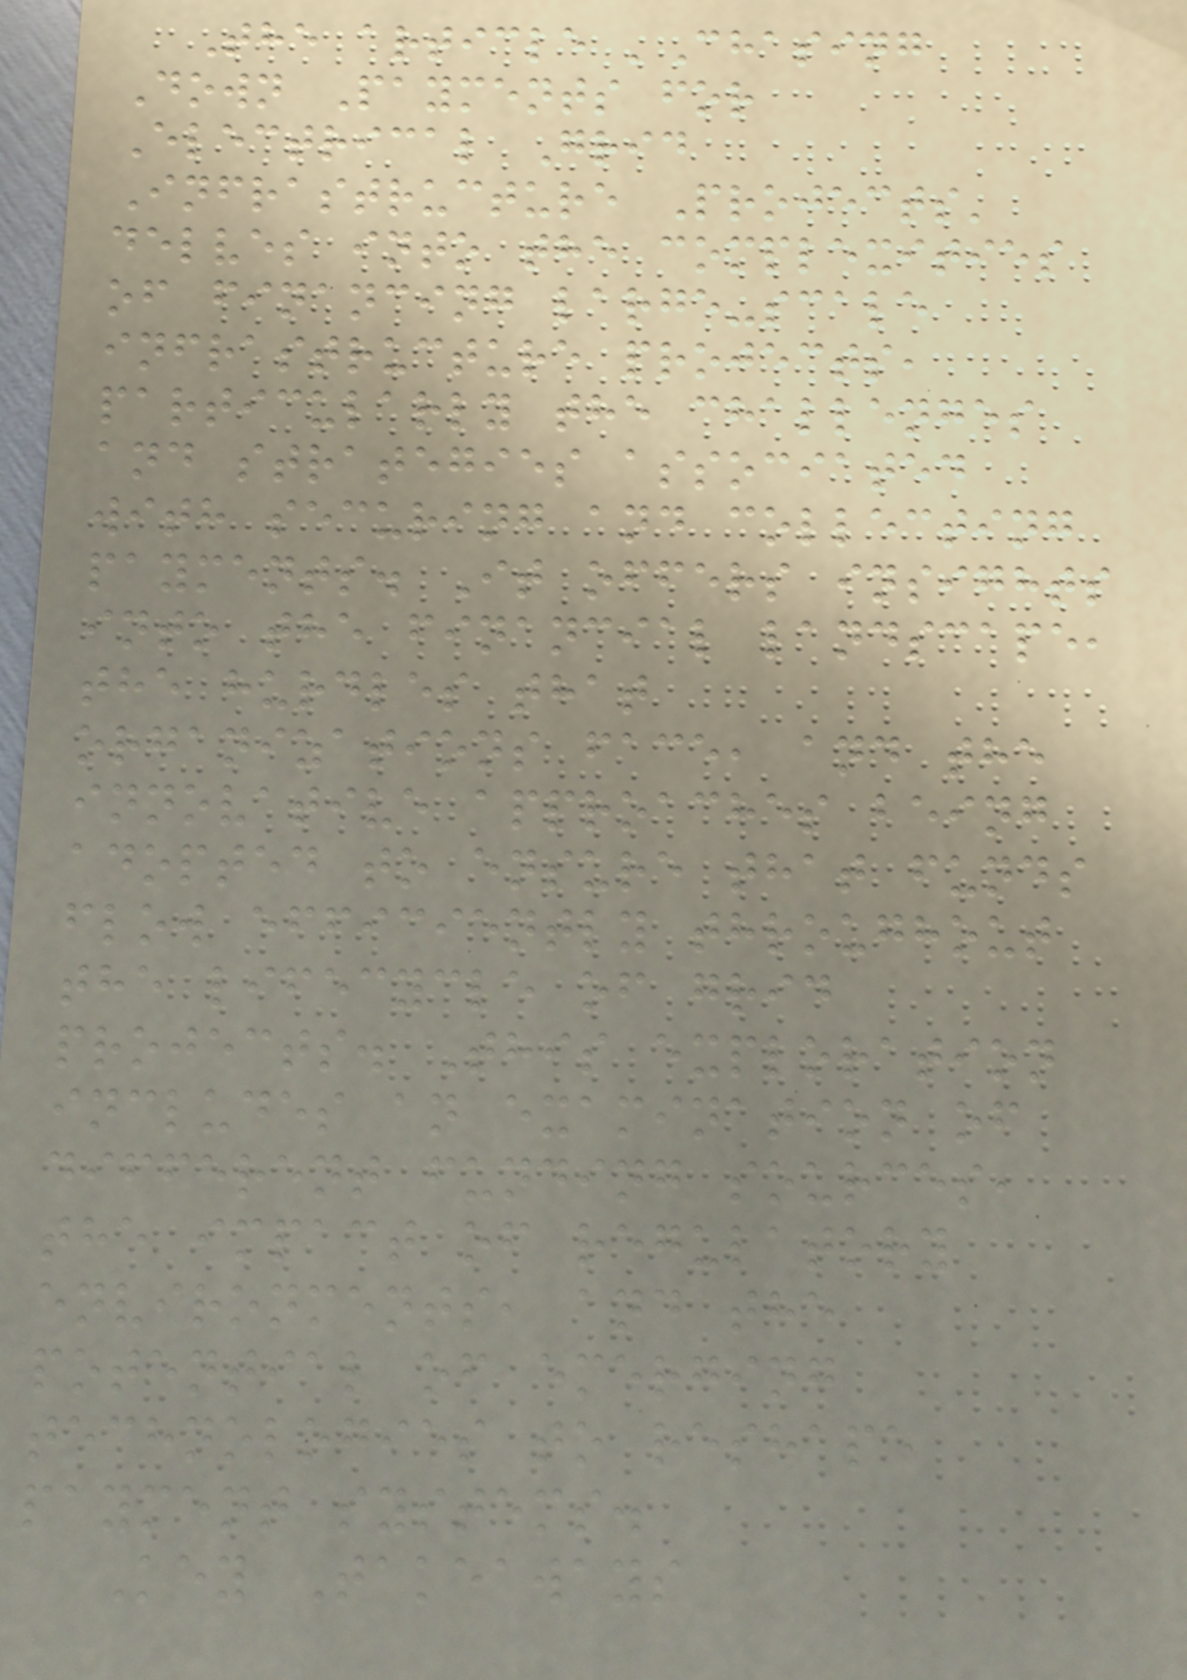The article 'Chasing
Down Payments for
Electrical Grid
Infrastructure Projects'
delves into the complexities
of financing large-scale
infrastructure projects,
particularly the challenges
and strategies associated
with securing and collecting
payments. It offers insights
into the financial landscape,
the hurdles that
organizations face, and the
innovative approaches being
adopted to ensure that funds
flow efficiently throughout
the lifecycle of grid
projects. This exploration
includes an examination of
different funding sources,
the impact of regulatory
environments, and the
potential of emerging
technologies to reshape
payment systems.
Key Takeaways
